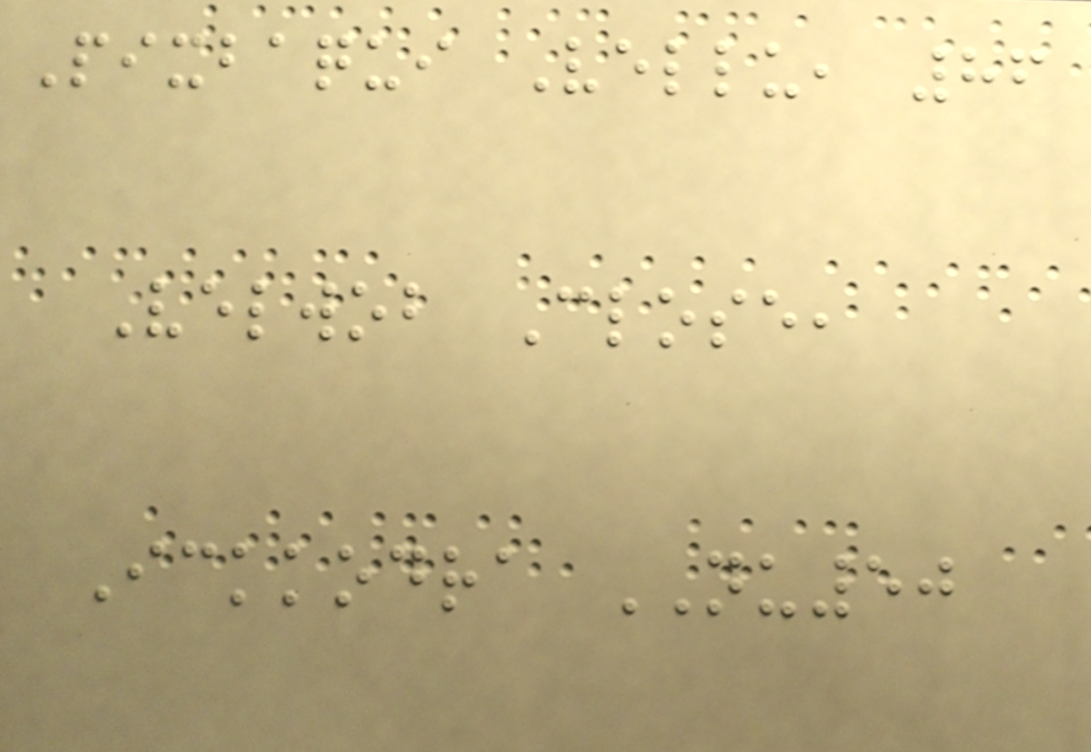Pixbaqui Vellu, 86
Velwob Close,
Ickkodra NU50
